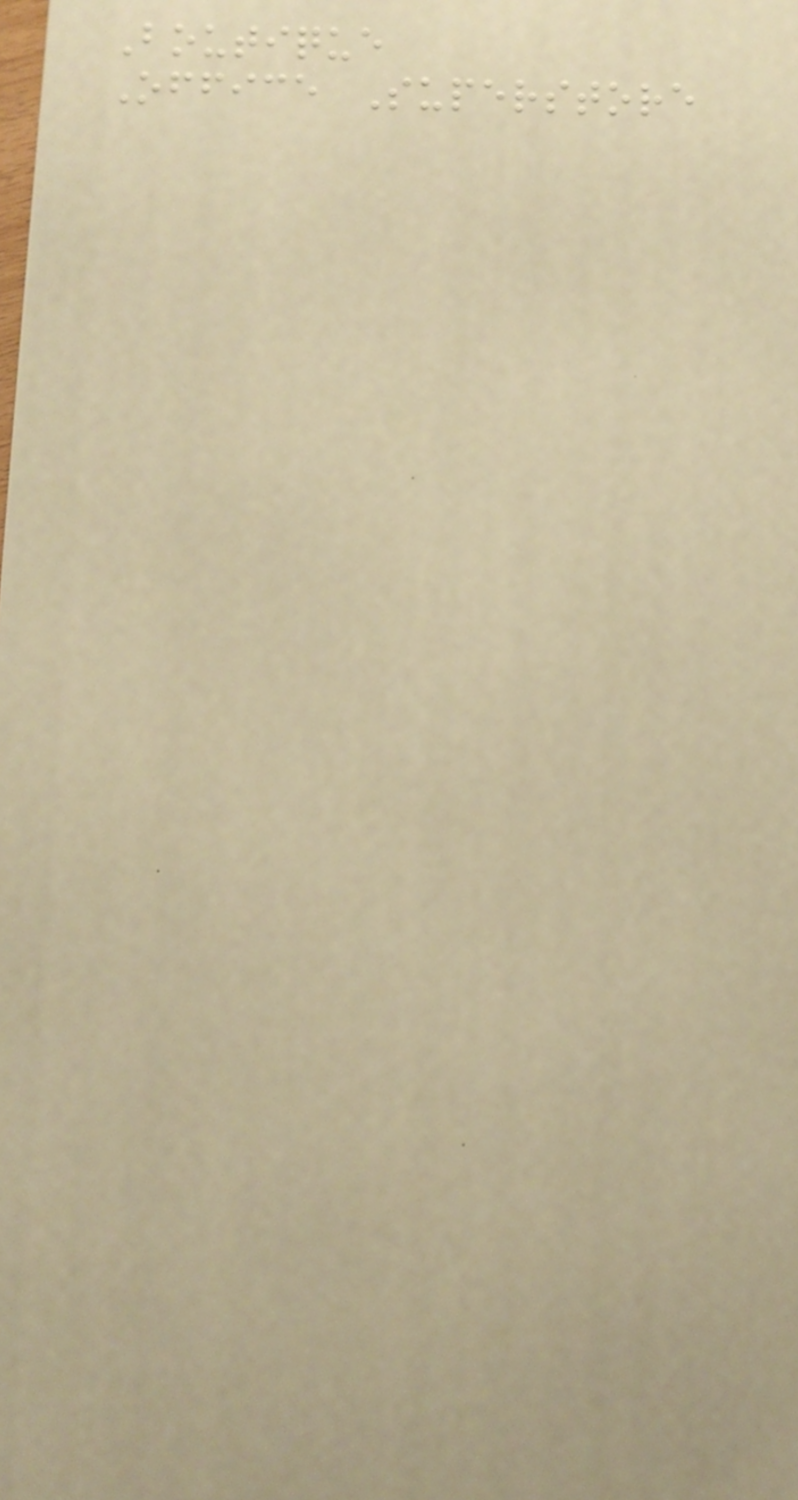Boutique
Office Superstore
